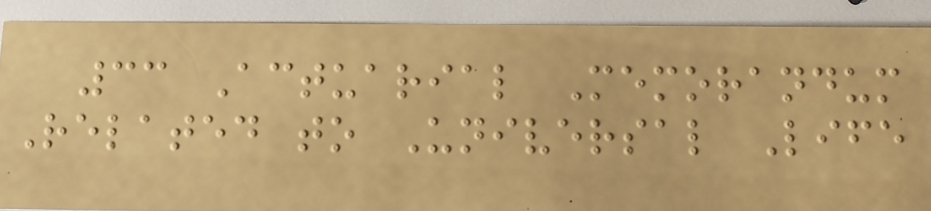33 Actuarial Memorandum
Related to Universal Life
